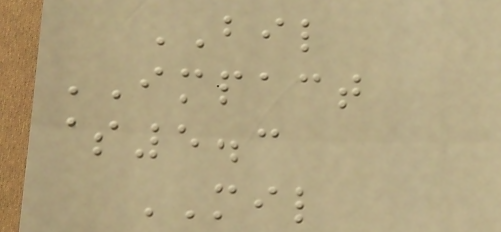BIL
IMPACT
$5.3
MIL
